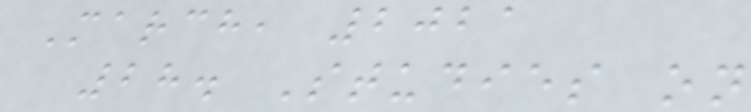March, 2021
28. Studies on
